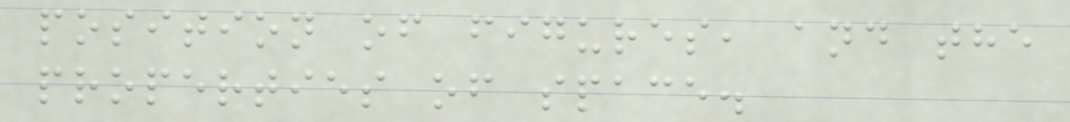position of figures, and the
properties of space.
